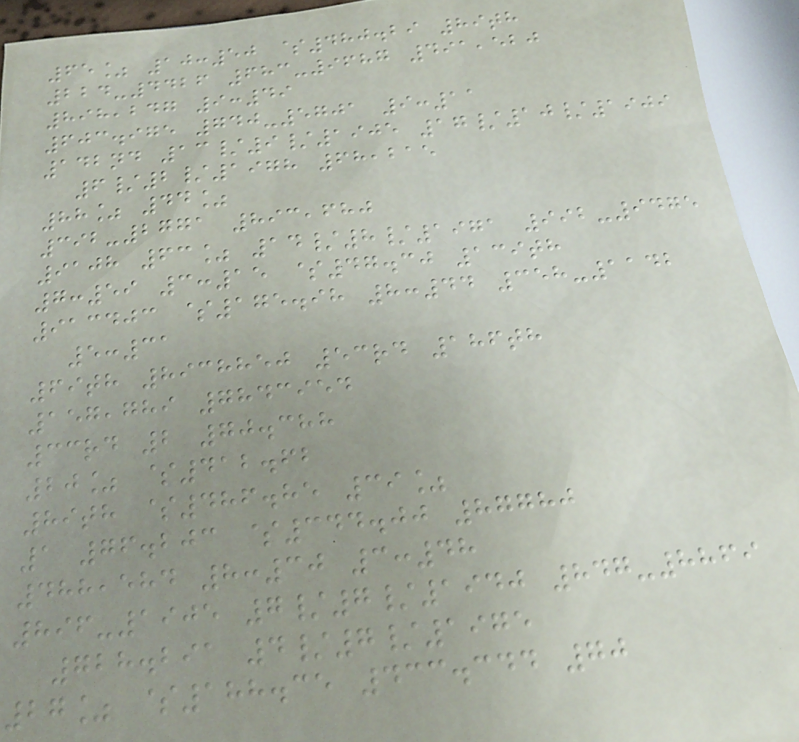65% 10:50 $480.29 89th
224-4426 683-9687 491,520
898,247 9:49
603.975 740-5701 9:11
142nd 13/9/1905 17/10/1909
6/2/1978 68,215
88% 44%
392-2771 893,680
9108 63% 14/8/1971 992-9475
7:59 3:15 $47.30 139th
913403 $175.98 8:44 358-1142
5:31
69th 8938850 53rd 186th
157,789 7843954
33rd 2 70.388
20% $412.62
89th $486.85 39%
1 76.203 $344.00 87780
488,584 8:30 3:48
896-1905 7/7/1940 847-8869
728.291 4/7/1975
27% $188.35 433.344 70
